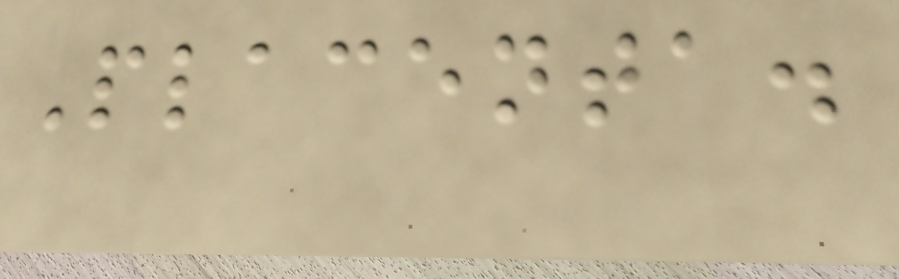Placenta.
